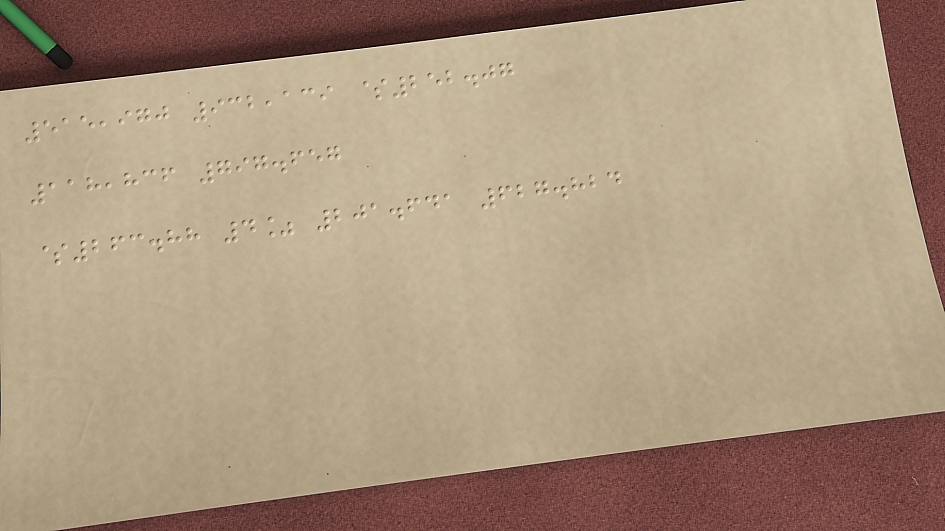515,970 932,139 $252.07
118,836 797.657
$263.88 4% 201.641 627.824
